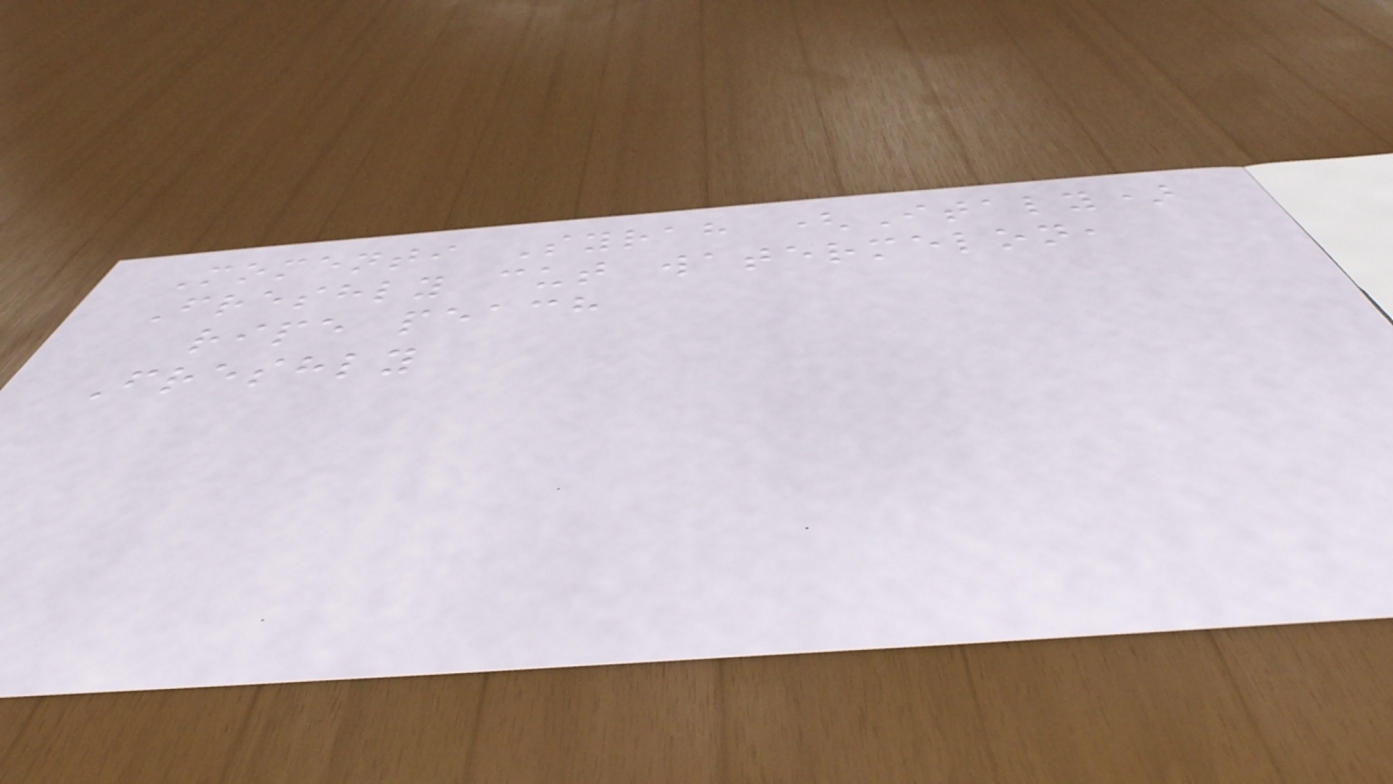Momenti Syrah (Italy)
Freshly cut watermelon,
ripe peach
Freshly
